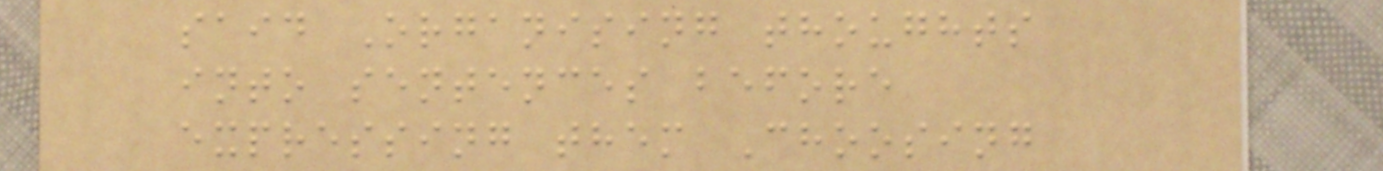said Organising thoughts
into sentences before
expressing them Choosing
